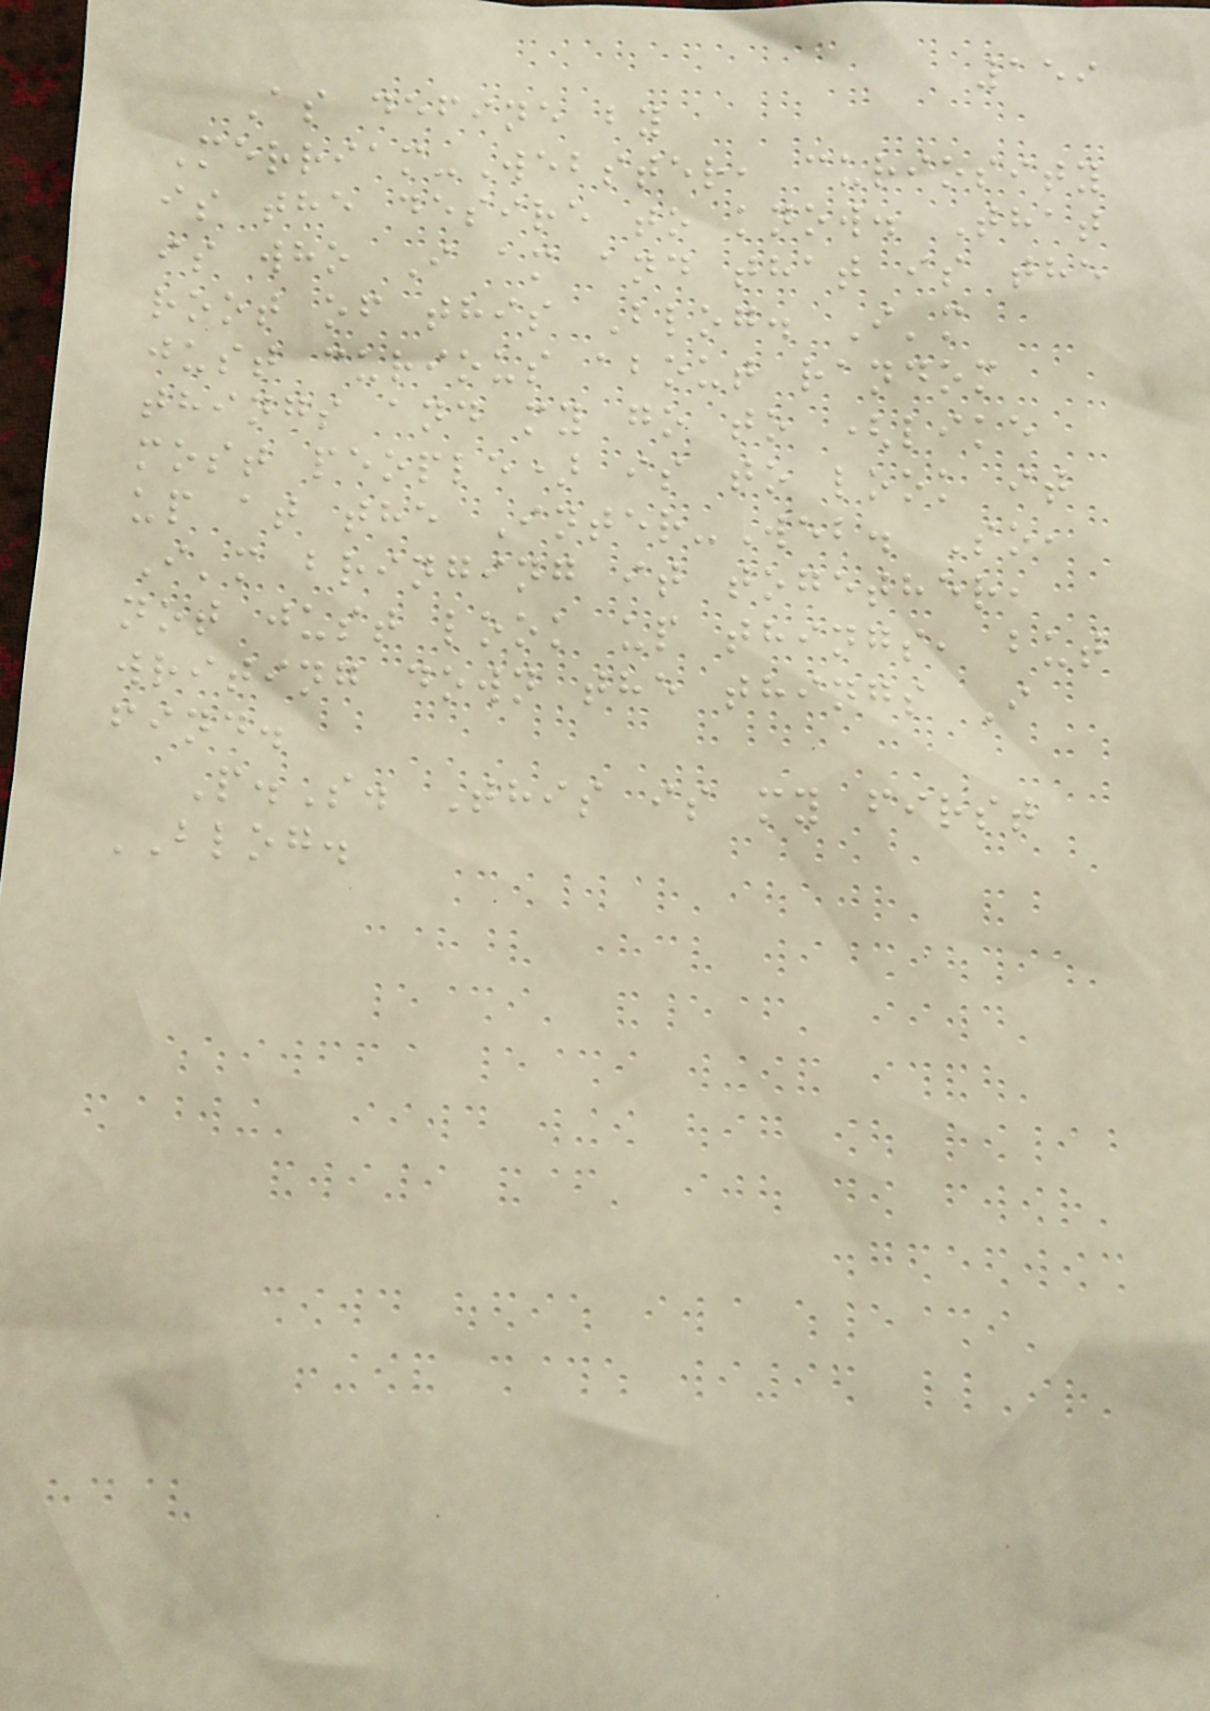159
As define by
Merriam-Webster, curiosity
is the desire to know. That
is who I am and that is the
root of this Blog. I'm
just curious about random
things and my go to (like
most people) is to look it
up at the Inter-Web. So,
I'm bringing it together,
not just look up things, but
writing down the things I
find.
P.S. This is my first
BLOG.
